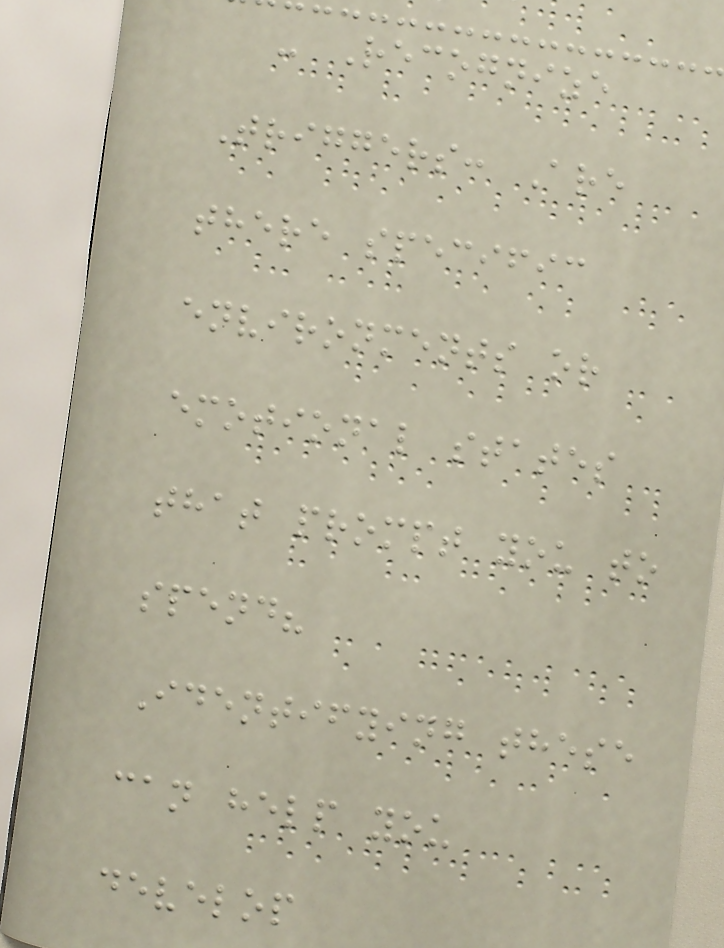- Recognize
Triggers: Are
there specific
environments or
emotional states
that prompt you to
spend?
Identifying these
can help you
develop
